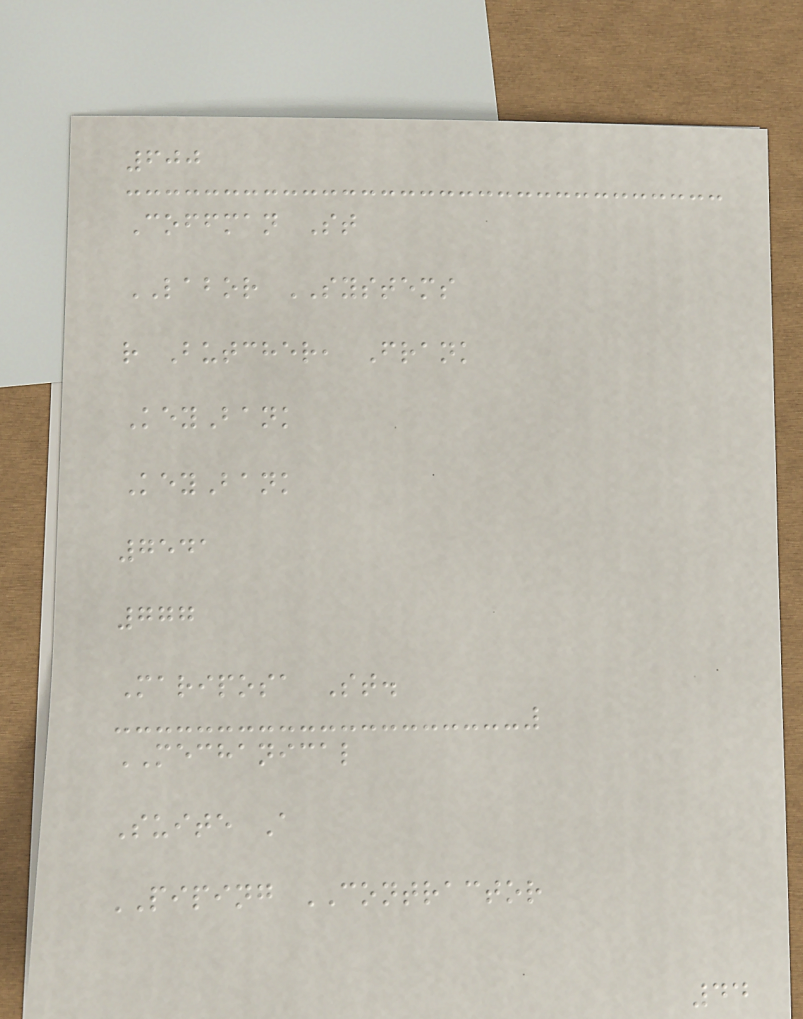600
Coffman St
LABOR SYSTEMS
r Butcher, Frank
KeyBank
KeyBank
7541
777
Mariposa St.
MECHANICAL
Suite A
PIPING CONTRACTOR
44
